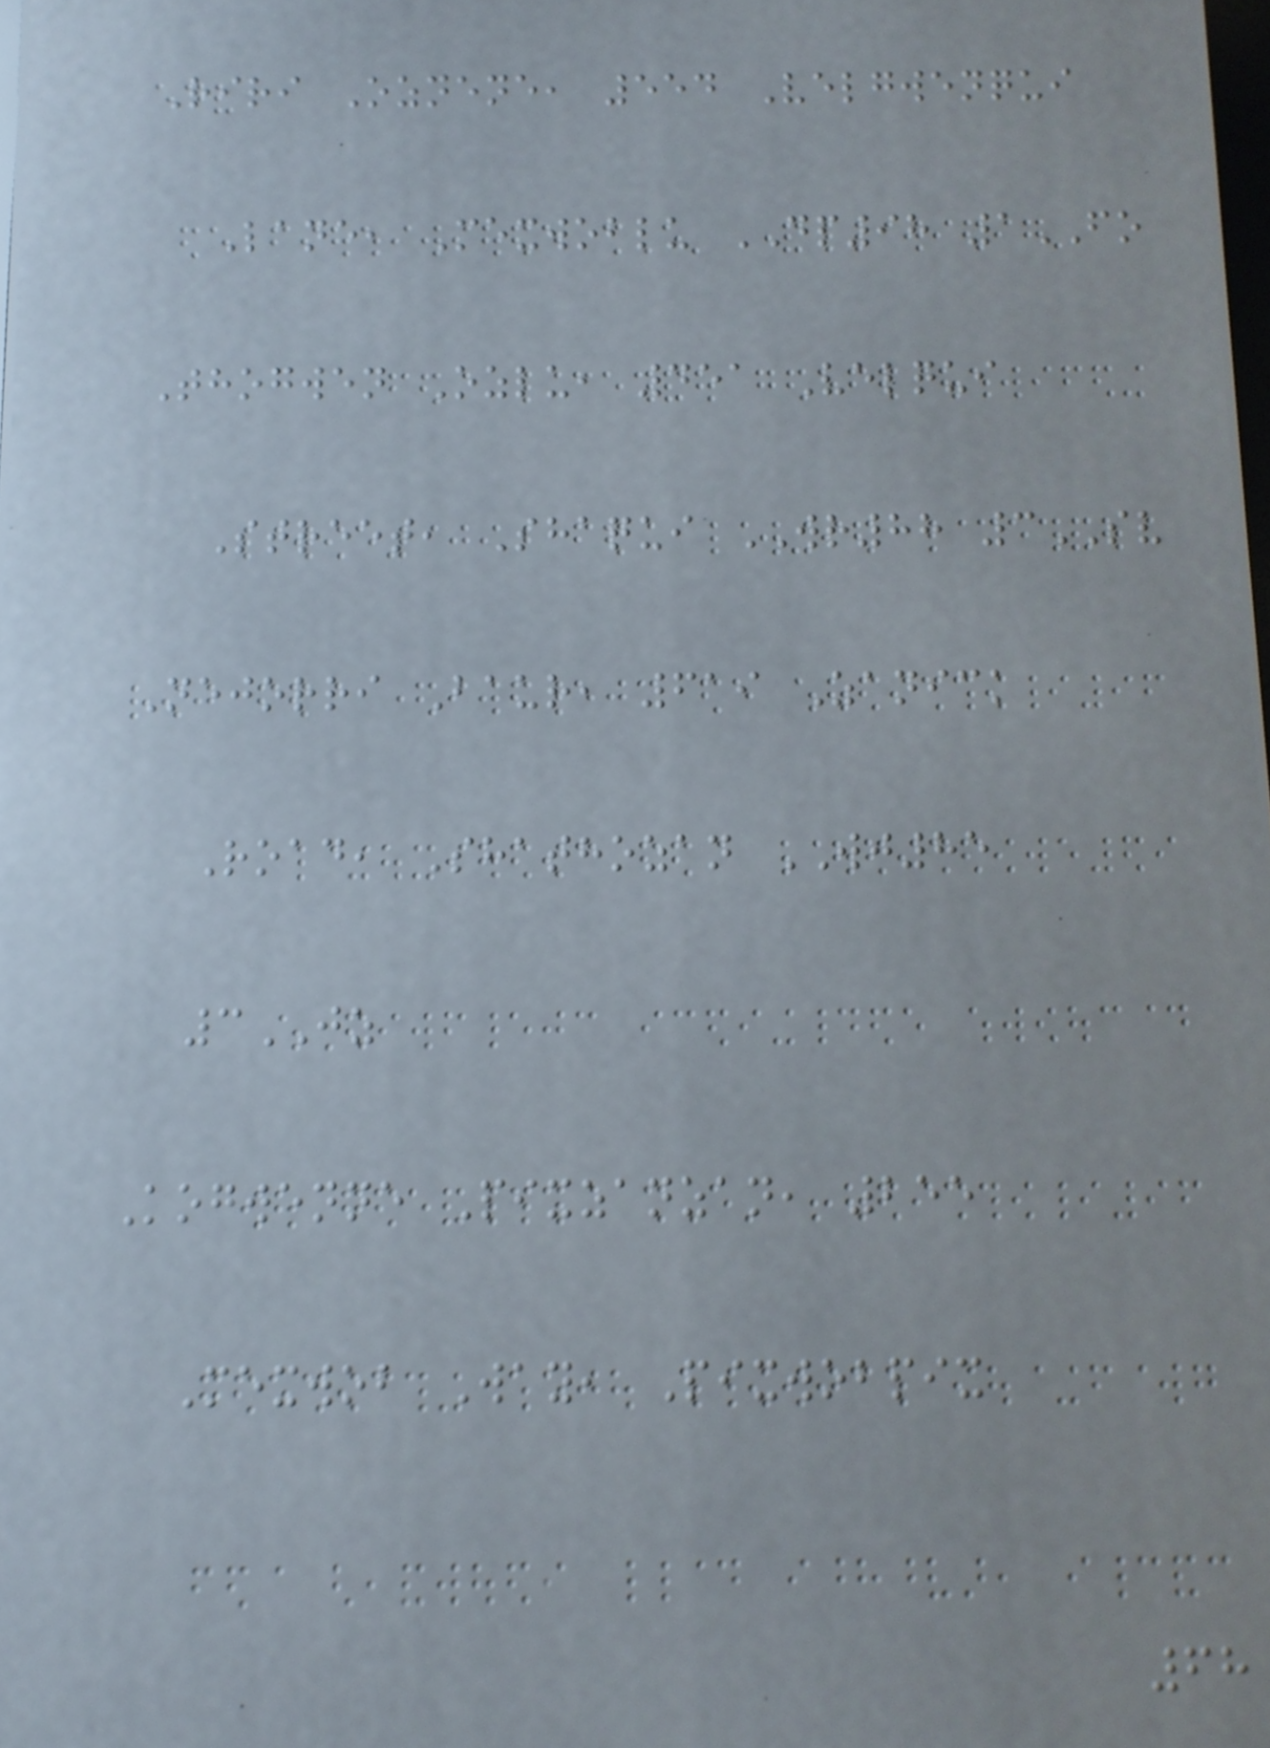Riri Oznene, 554 Velgwenqui
Lane, Mexwoblu DP98 1FO
Thogwen Ozlu, 451 Velqui
Street, Shaqui WR88 3SV
Nejorri Baur, 619 Zanick
Road, Shathozan WJ85
3JZ
Kogwenne Pixzanzan, 255
Mexwob Way, Pixwobpix
68
